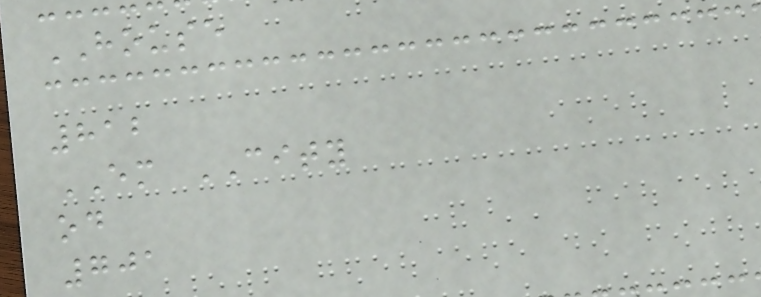HOUSE
812
EM CITY
od
701
